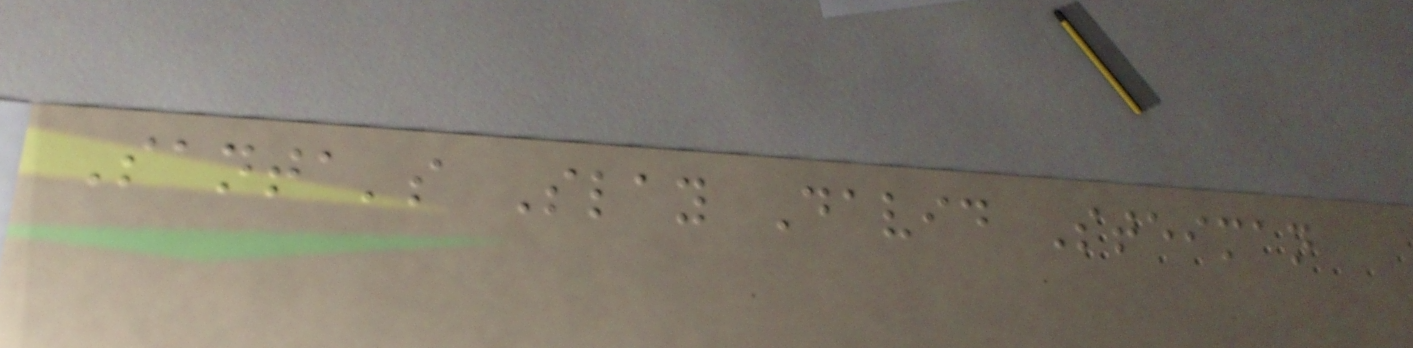Santa's Slay David Steiman
